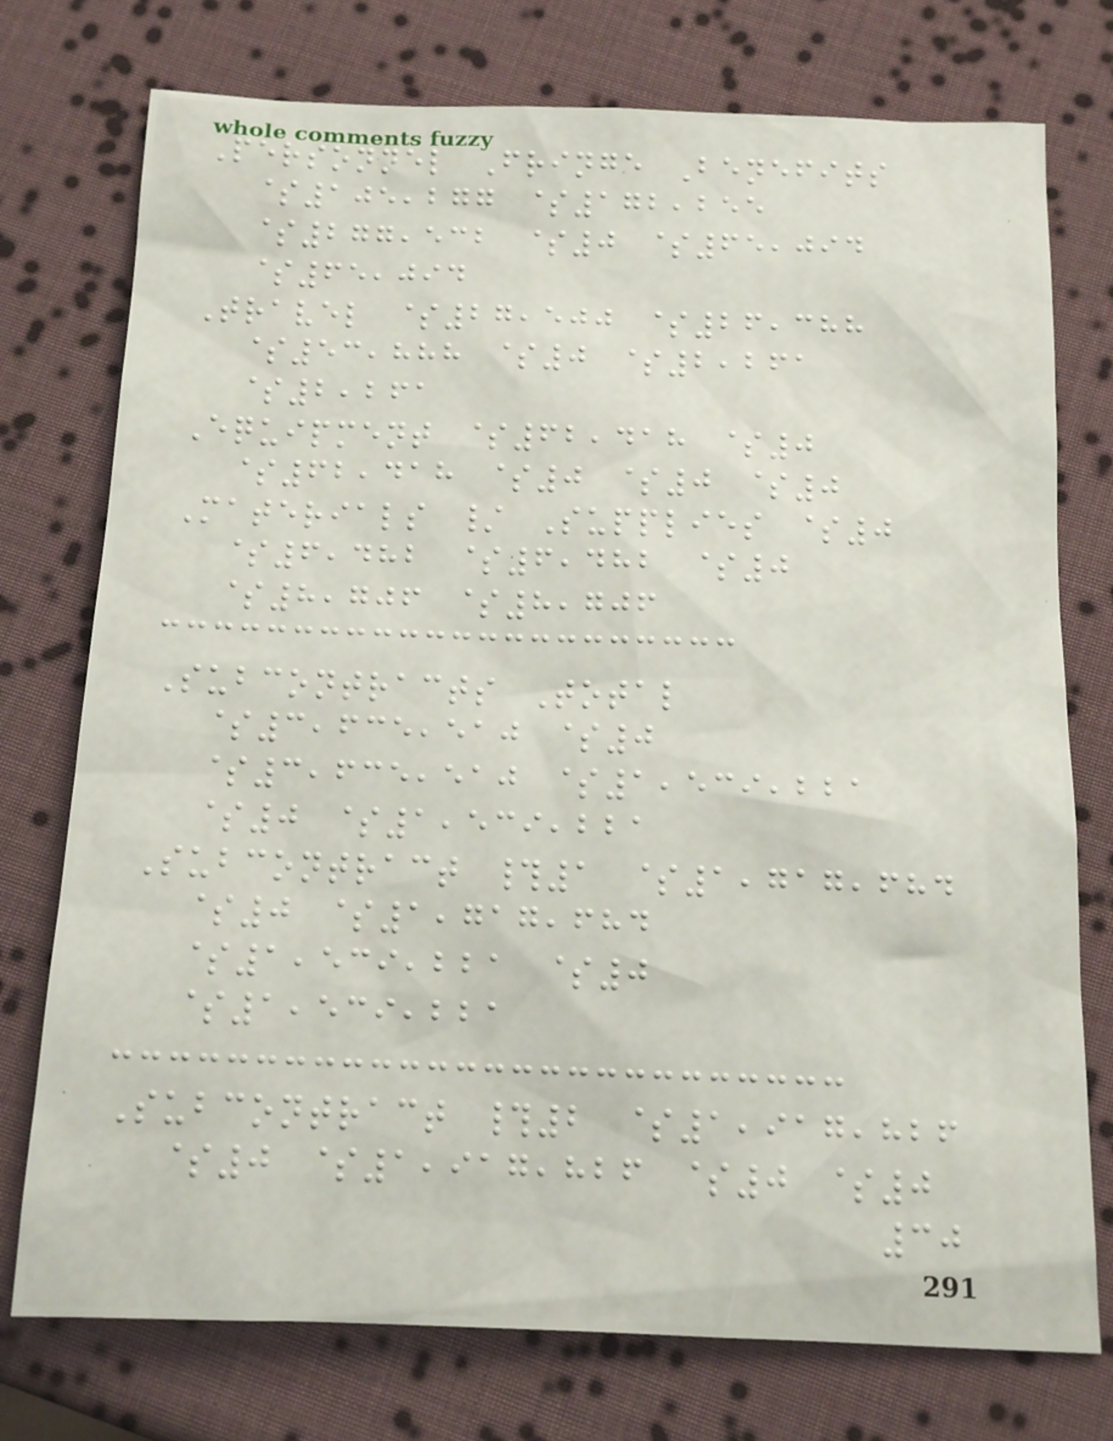Personnel Fringe Benefits
$105,277 $172,255
$277,532 $0 $65,094
$65,094
Travel $27,500 $26,388
$53,888 $0 $2,261
$2,261
Equipment $62,418 $0
$62,418 $0 $0 $0
Materials / Supplies $0
$6,482 $6,482 $0
$8,706 $8,706
Subcontracts Total
$3,635,510 $0
$3,635,510 $1,539,221
$0 $1,539,221
Subcontract #1 $1,717,684
$0 $1,717,684
$1,539,221 $0
$1,539,221
Subcontract #2 $1,917,826
$0 $1,917,826 $0 $0
30
